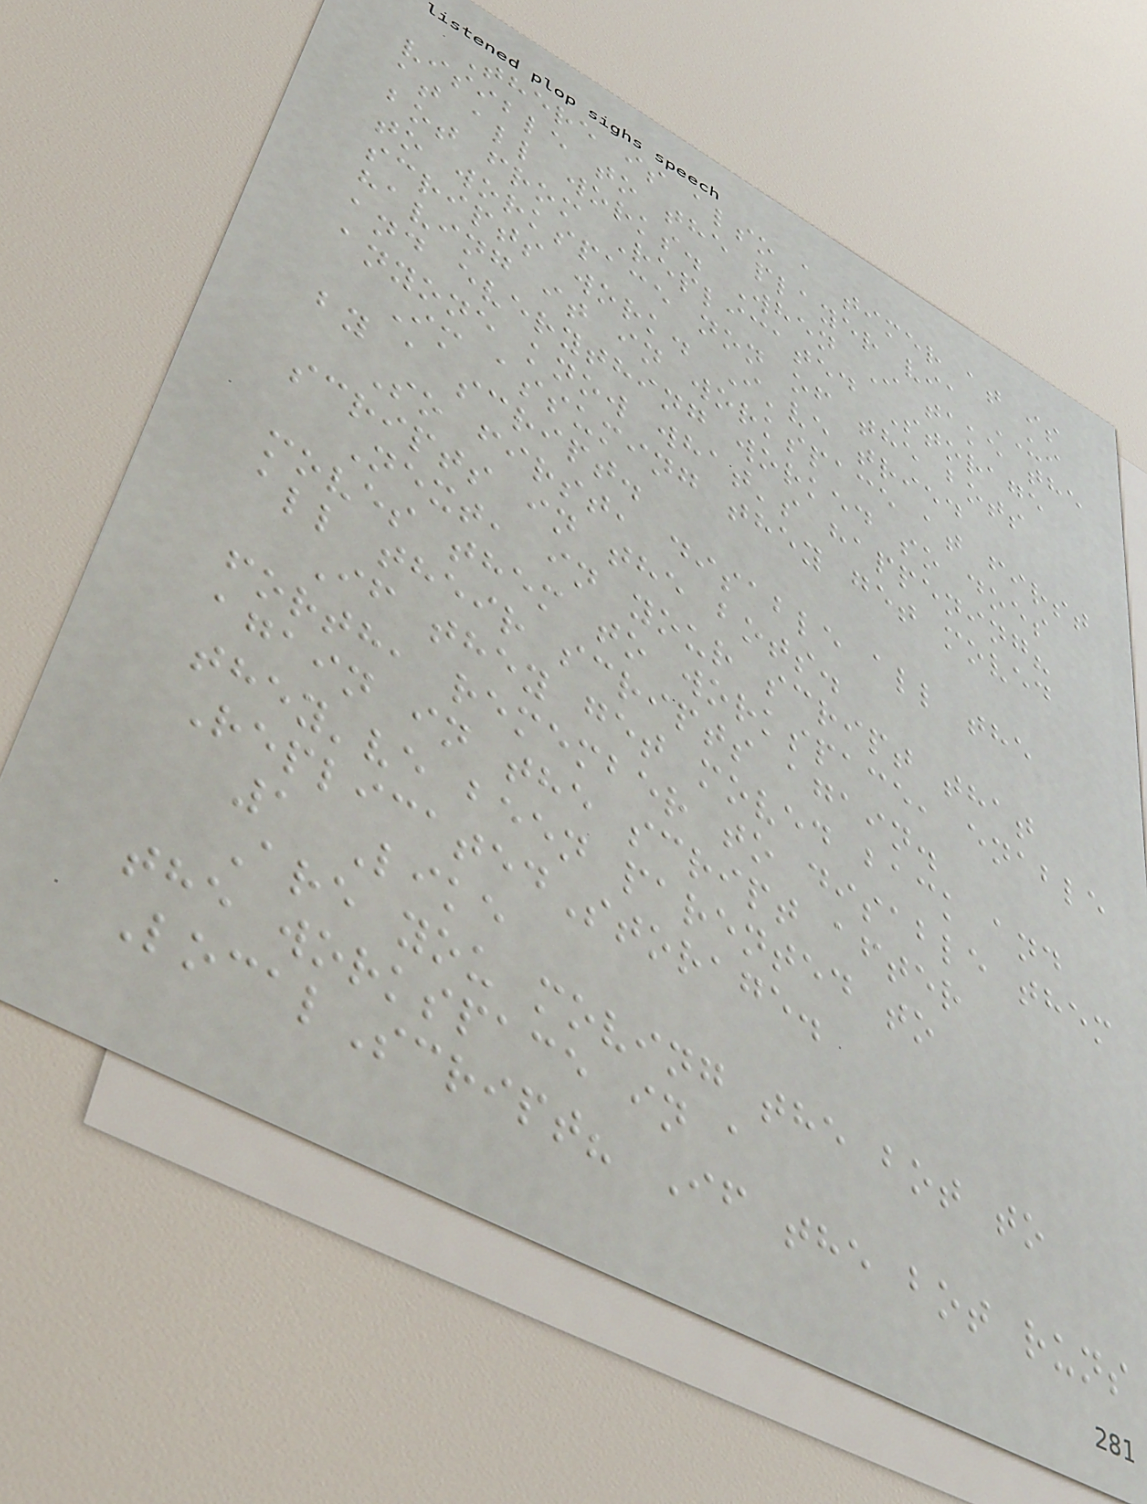There is also a timer at is
visible to the player via UI
at all works. When I take the
bot from Replicated Storage
to workspace non of the bots
scripts work. I've tried
having it in workspace at first
and everything worked so does
anyone know what's happening?
Im assuming they get moved
by a script.
So first, disable all the
scripts in the bots.
Next, in your script that
moves them to workspace, enable
all their scripts again.
If they get moved back and
forth, remember to disable them
again in the script after
they've been parented to
ReplicatedStorage.
1 Like
Are you moving the bot to
the workspace in a
LocalScript? If the bot runs
